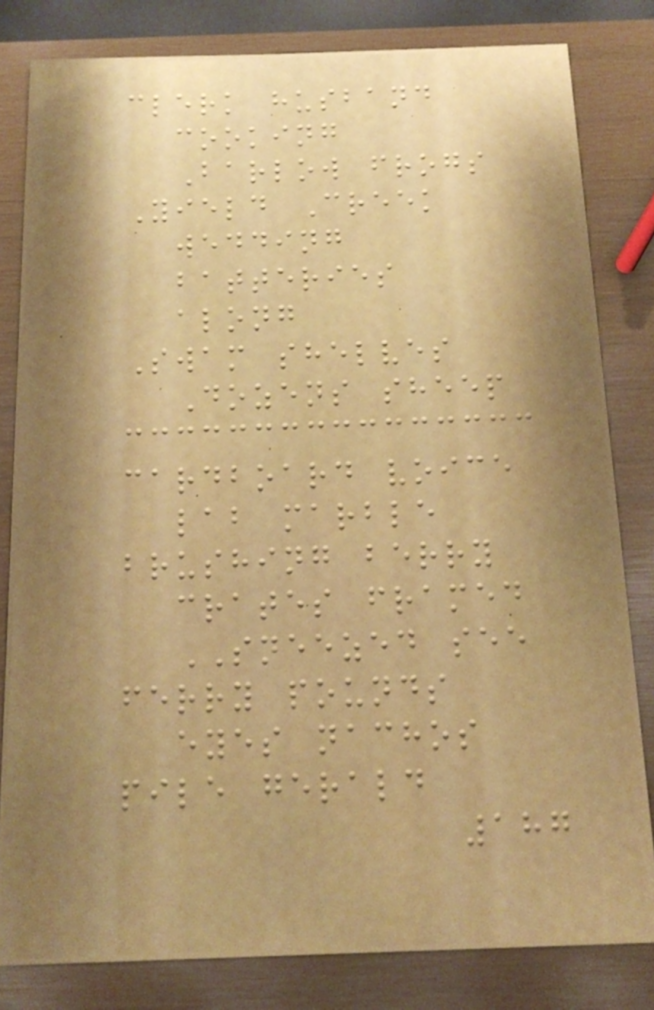clerk husband
cooking
Barlow frogs
Yield Creek
wedding
batteries
along
Swam shelves
Dozens sheep
cardboard voice
lab marble
brushing berry
crates framed
SNEEZED see
ferry pounds
eyes nachos
pile gerald
187
